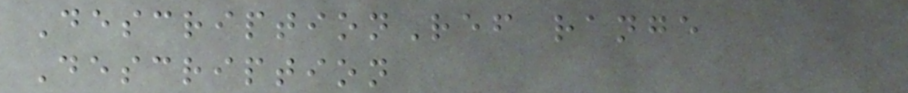DescriptionRef range
Description
